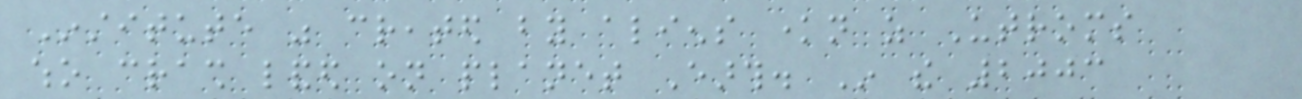Institute was created by aliens known as Utroms
who crash landed on planet Earth. In the 2003
